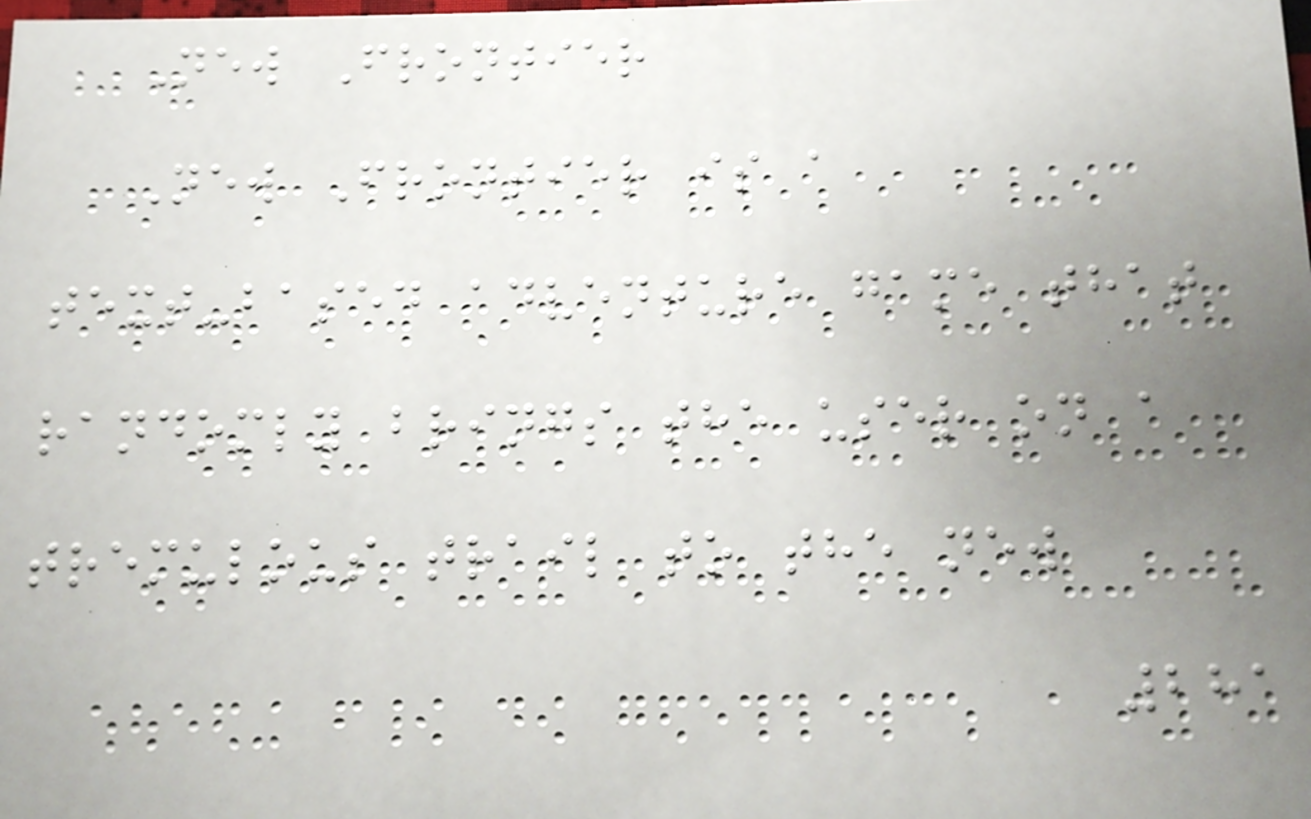New Frontier
New Frontier is a
text-based adventure game that
randomly brings the user on a
tremulous trail to the new
281
